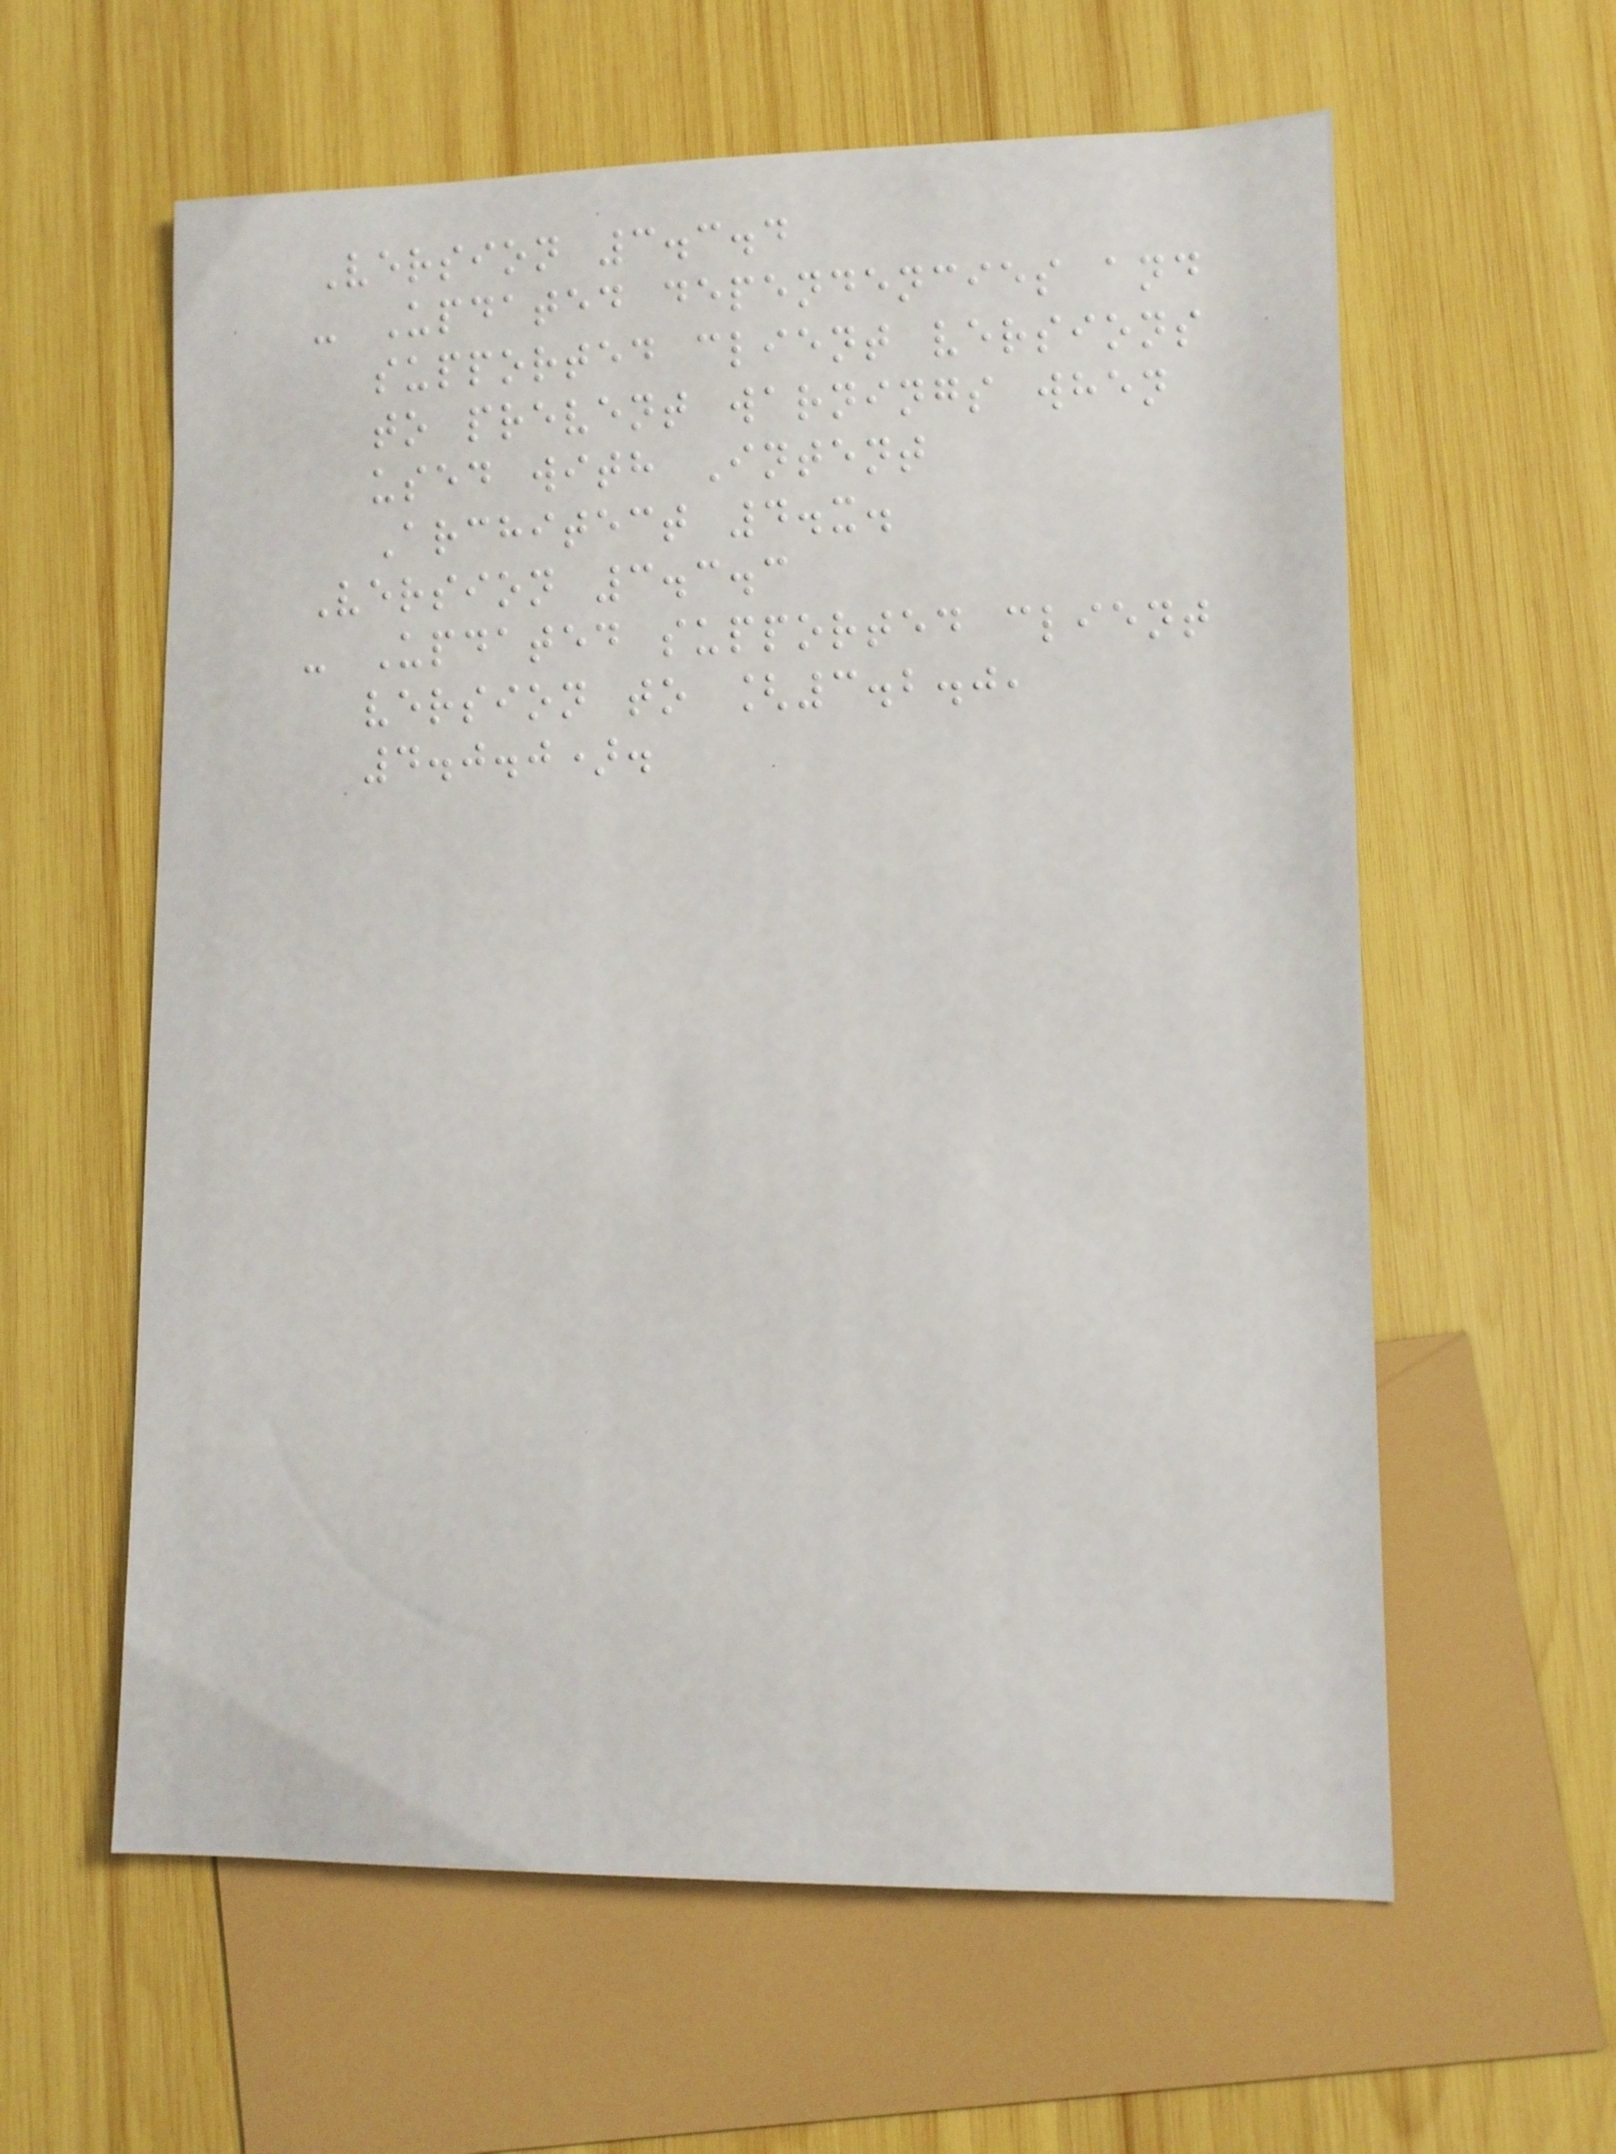Version 3.3.4
- Updated dependencies and
supported client versions
to prevent warnings when
used with Intent
Architect 4.x.
Version 3.3.3
- Updated supported client
version to [3.2.0,
4.0.0).
